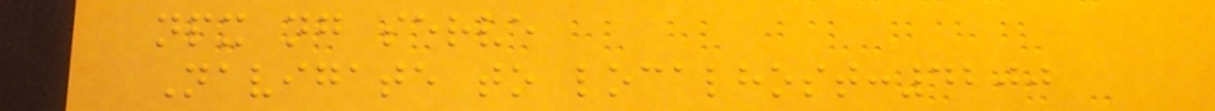npx ng serve
Navigate to localhost:4200
